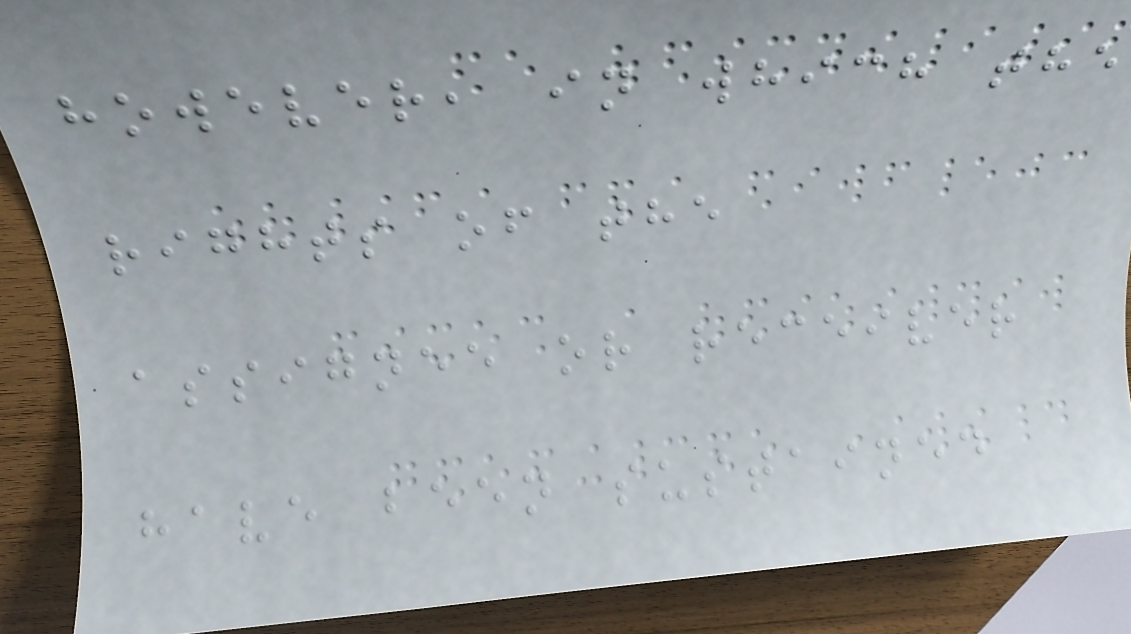however, in which the
rights of the
assignee or receiver
have been sustained
